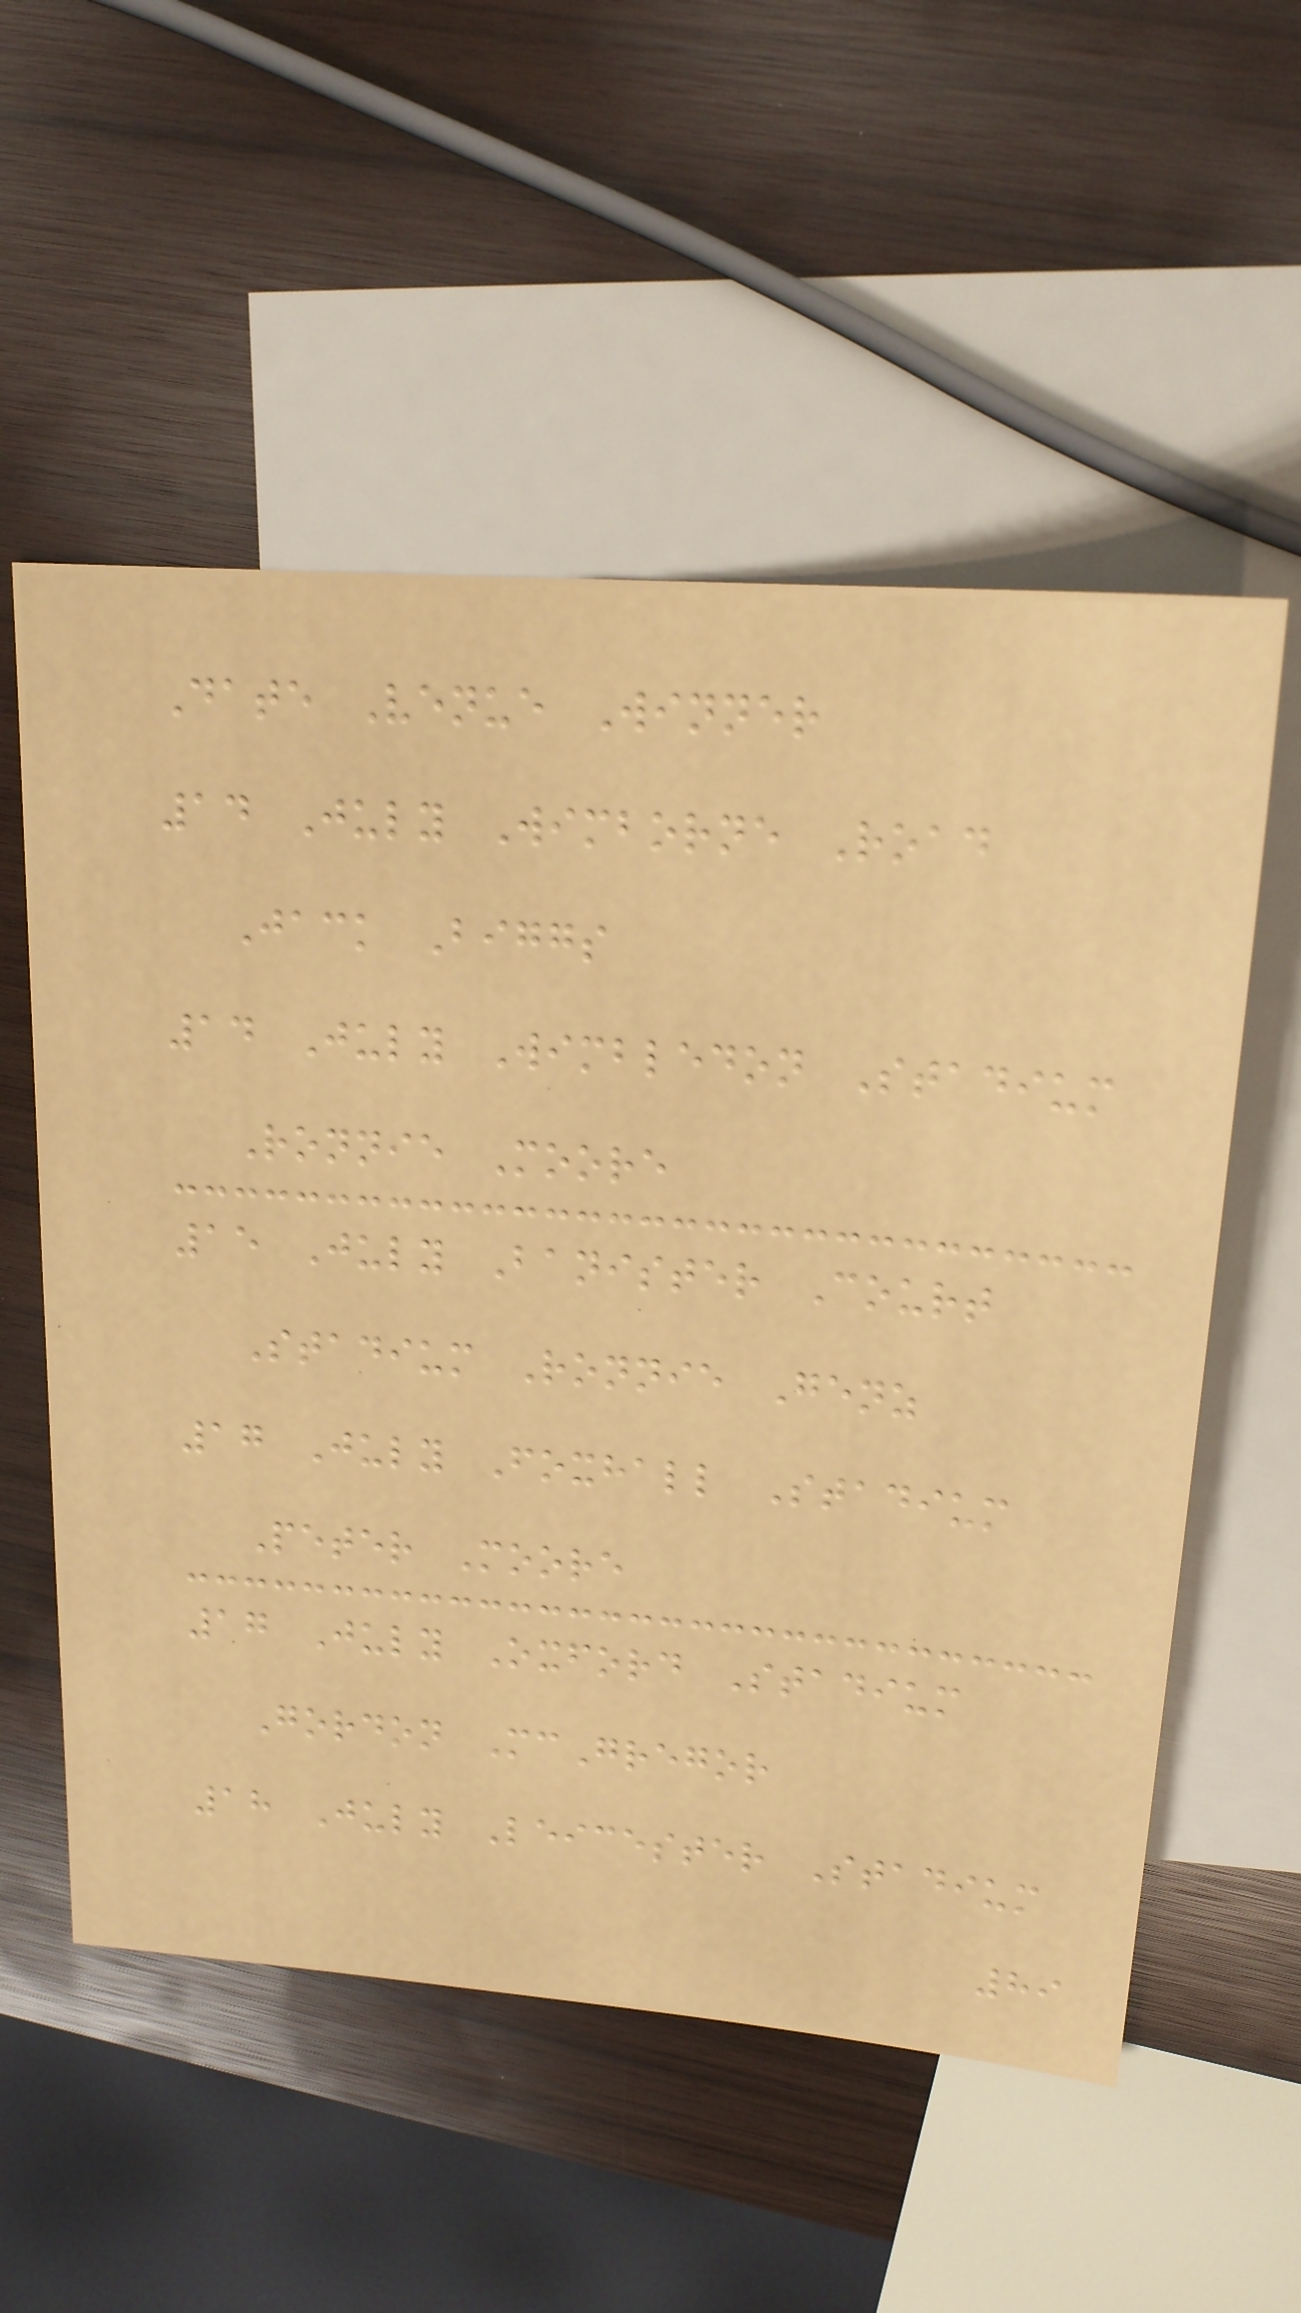Date Venue Winner
14 July Wimborne Road
Jack Biggs
14 July Wimbledon Stadium
Ronnie Moore
15 July Banister Court
Stadium Ronnie Genz
17 July Foxhall Stadium
Peter Moore
17 July Oxford Stadium
Gordon McGregor
18 July Leicester Stadium
89
